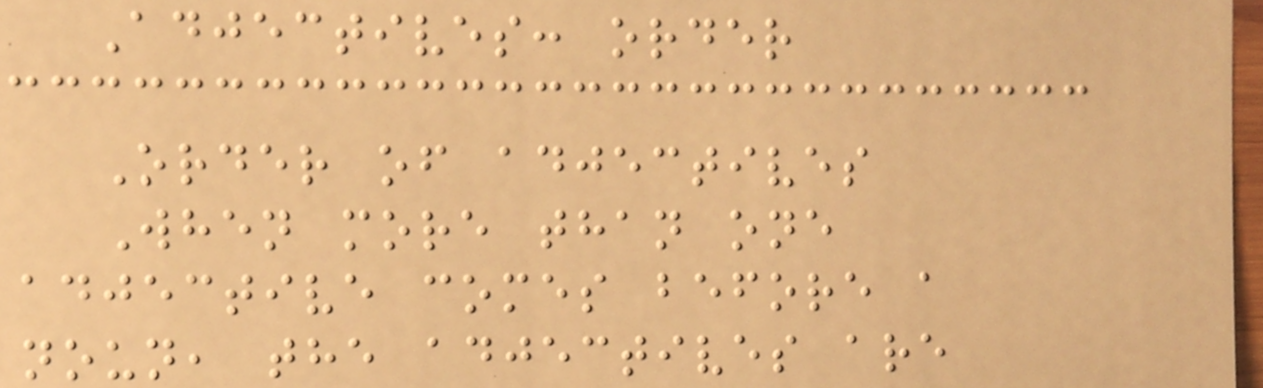Adjectives: order
Order of adjectives
When more than one
adjective comes before a
noun, the adjectives are
